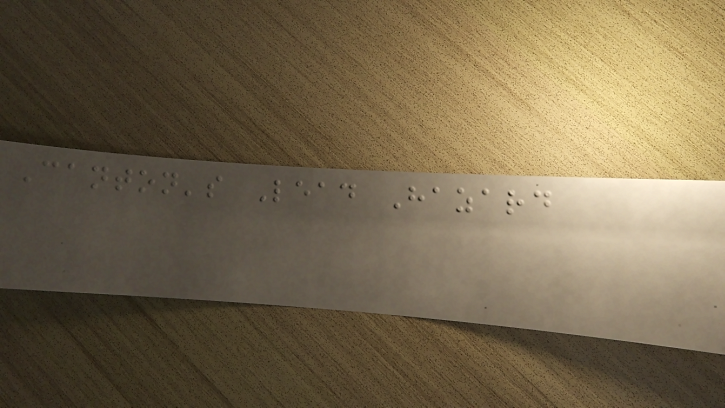Canton's Lead Hazard
